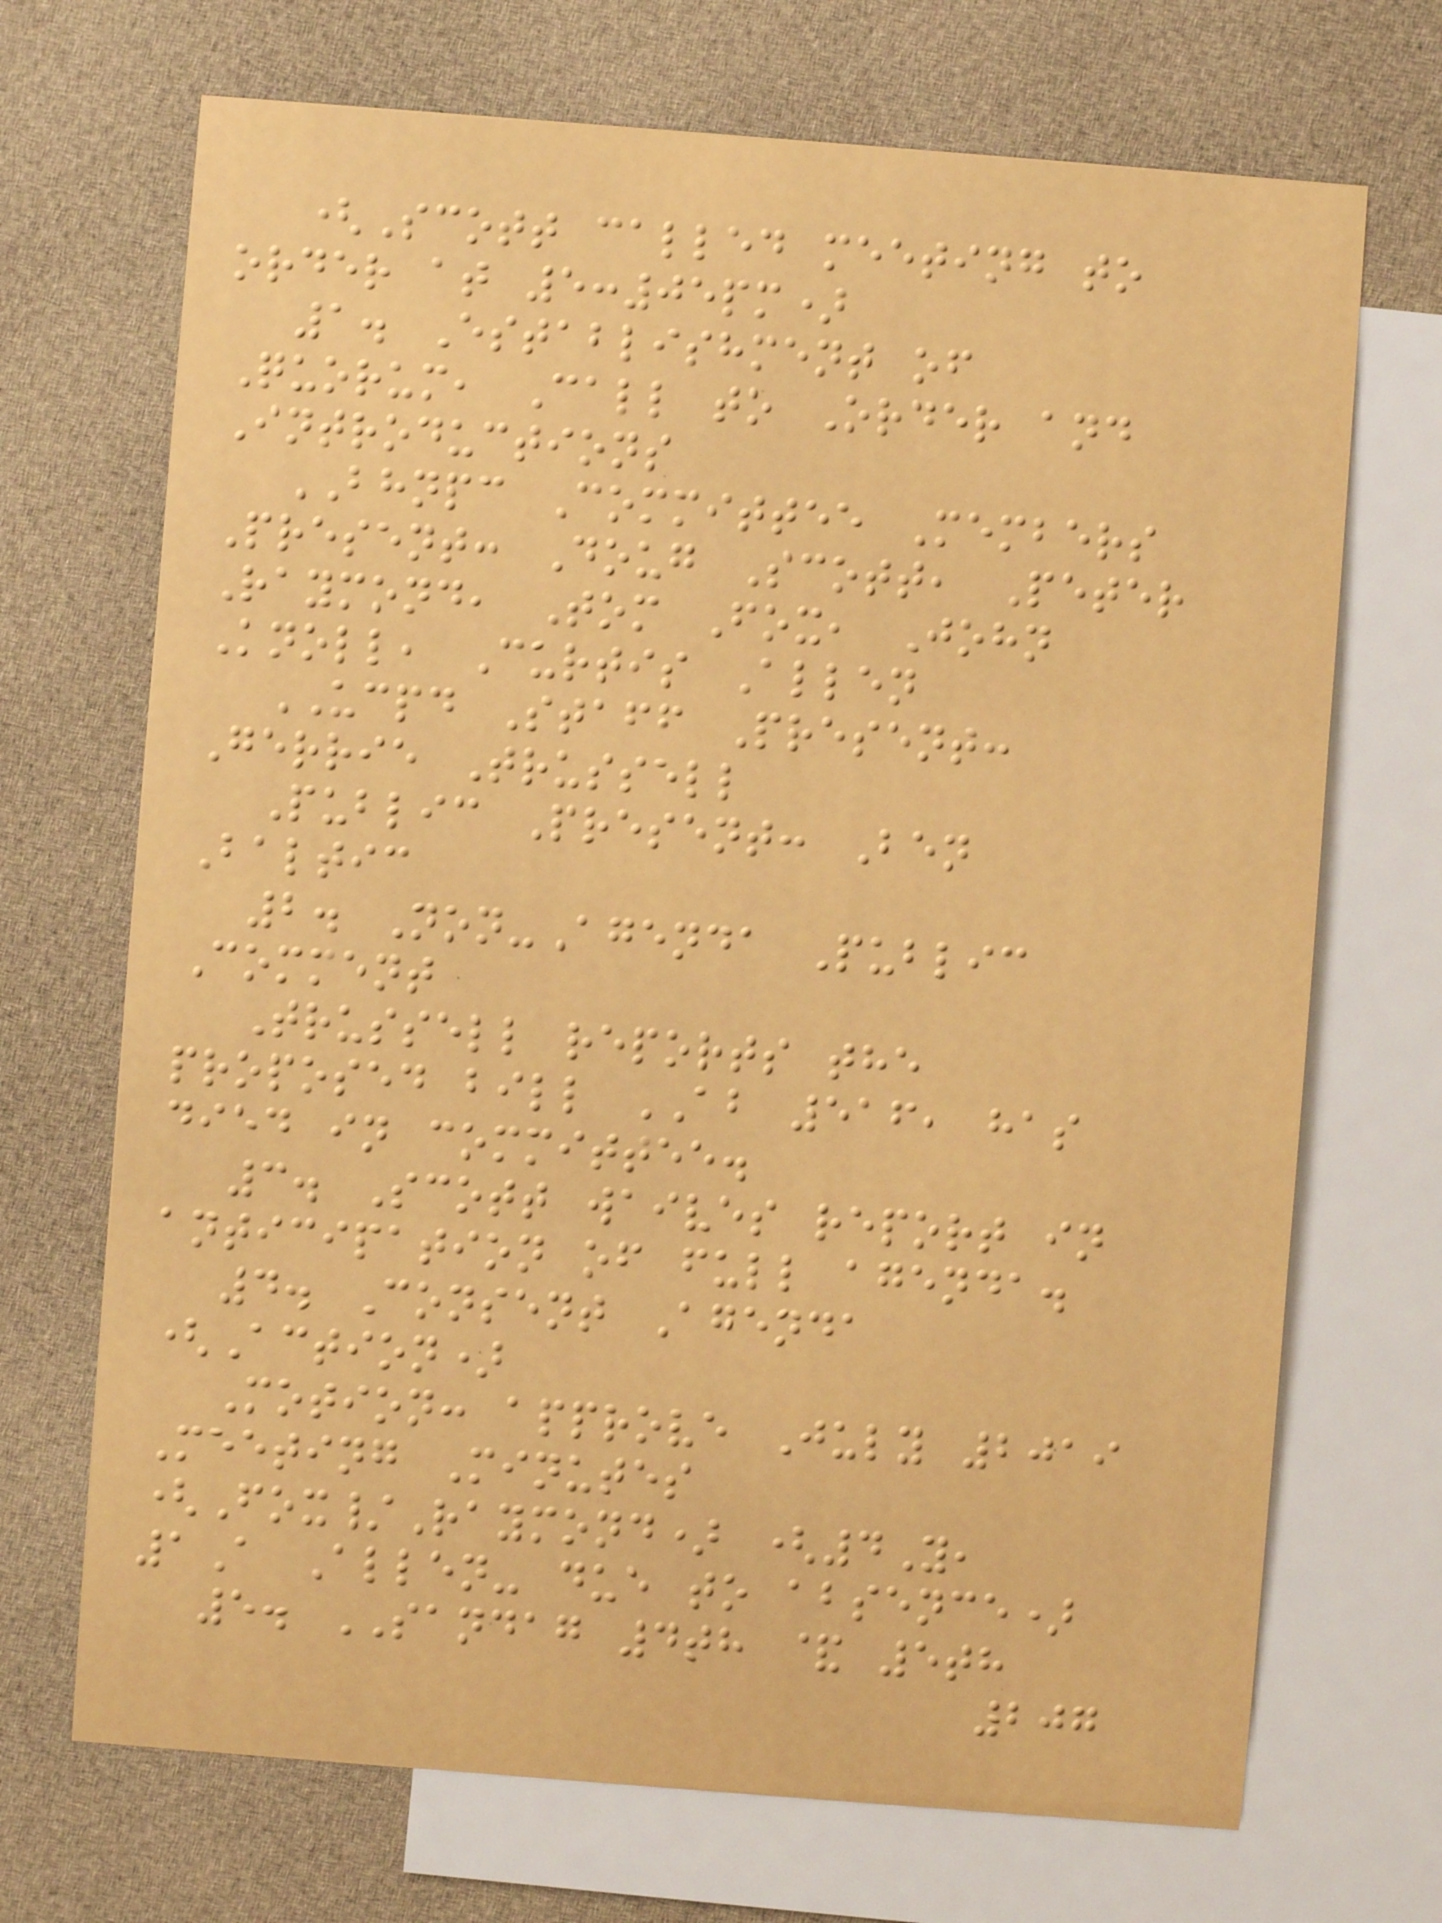(Scott called meeting to
order at 5:05pm)
1. Establishment of
Quorum, Call to Order and
Introductions
BHNPC Committee Members
Present: Doug Scott, Peter
Raymond, Tom Fox, John
Knoll, Curtis Allen
UCPD Staff Present:
Gerrie Trussell
Public Present: Ben
Baltic
2. Non-Agenda Public
Comment
Trussell reports the
proposed bill AB 516, has
died in committee.
3. Scott waives report in
anticipation of full agenda.
4. Consent Agenda
(Action)
Motion: approve July 2019
Meeting Minutes
(Fox/Raymond) (4Y,
1A Allen- due to absence)
5. SANDAG 4th & 5th
207
